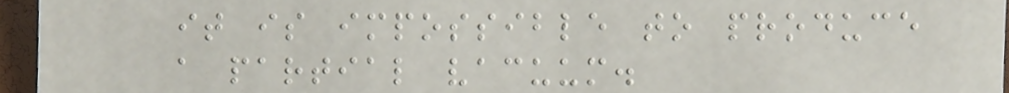it is impossible to produce
a partial vacuum.
